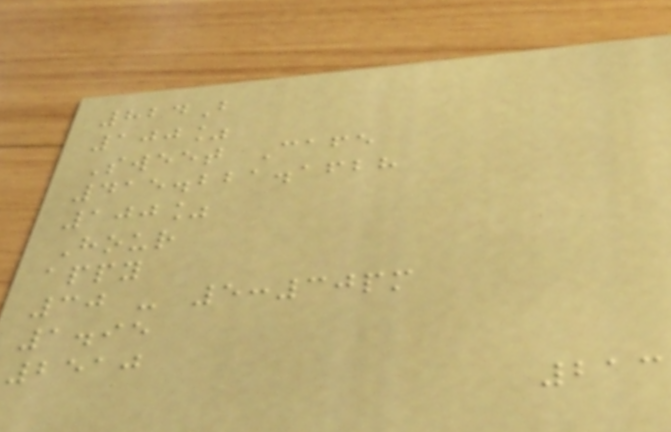824B
100%
Sweet Cafe
415.221.1628
100%
Hour
appy
30 - 5:30pm
1.95
2510
213
